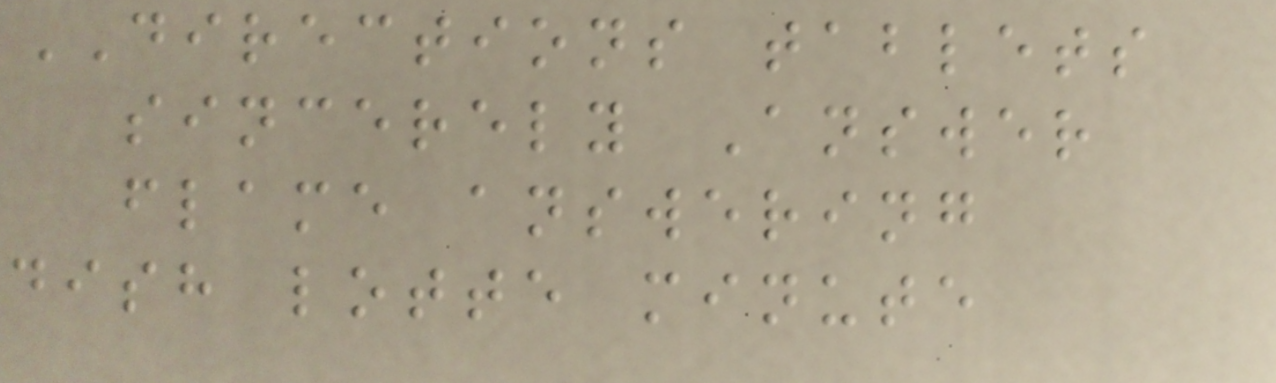DIRECTIONS tablets
sincerely Answer
flame answering
dish lotte minute
